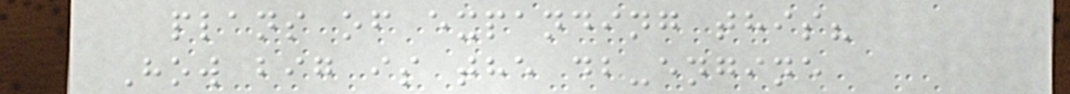plans of expanding this?
How big is the db-engine
